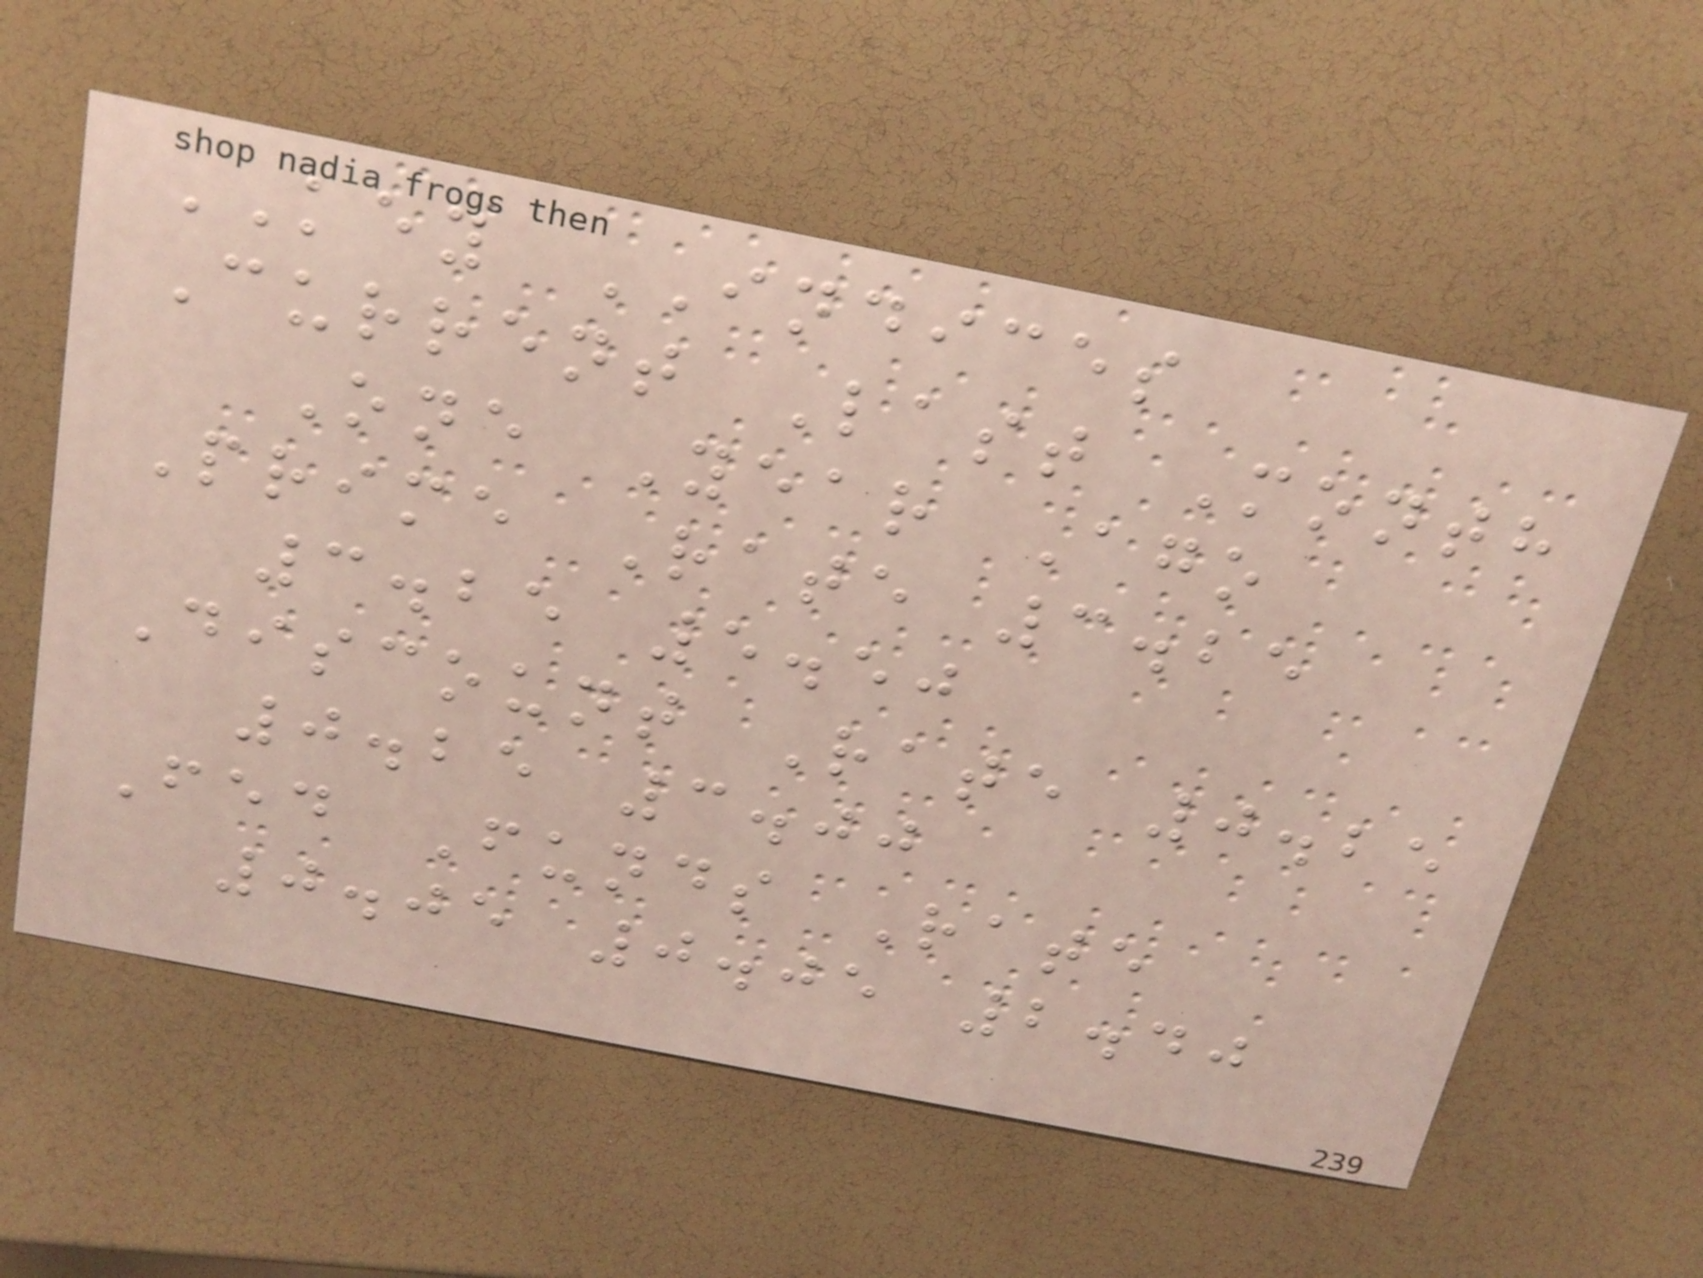KEY INDICES
Current Last Month
One Year Ago
Prime Rate 3.25
3.25 5.50
Discount Rate 0.25
0.25 3.00
Fed Funds Rate
0.05 0.05 2.40
